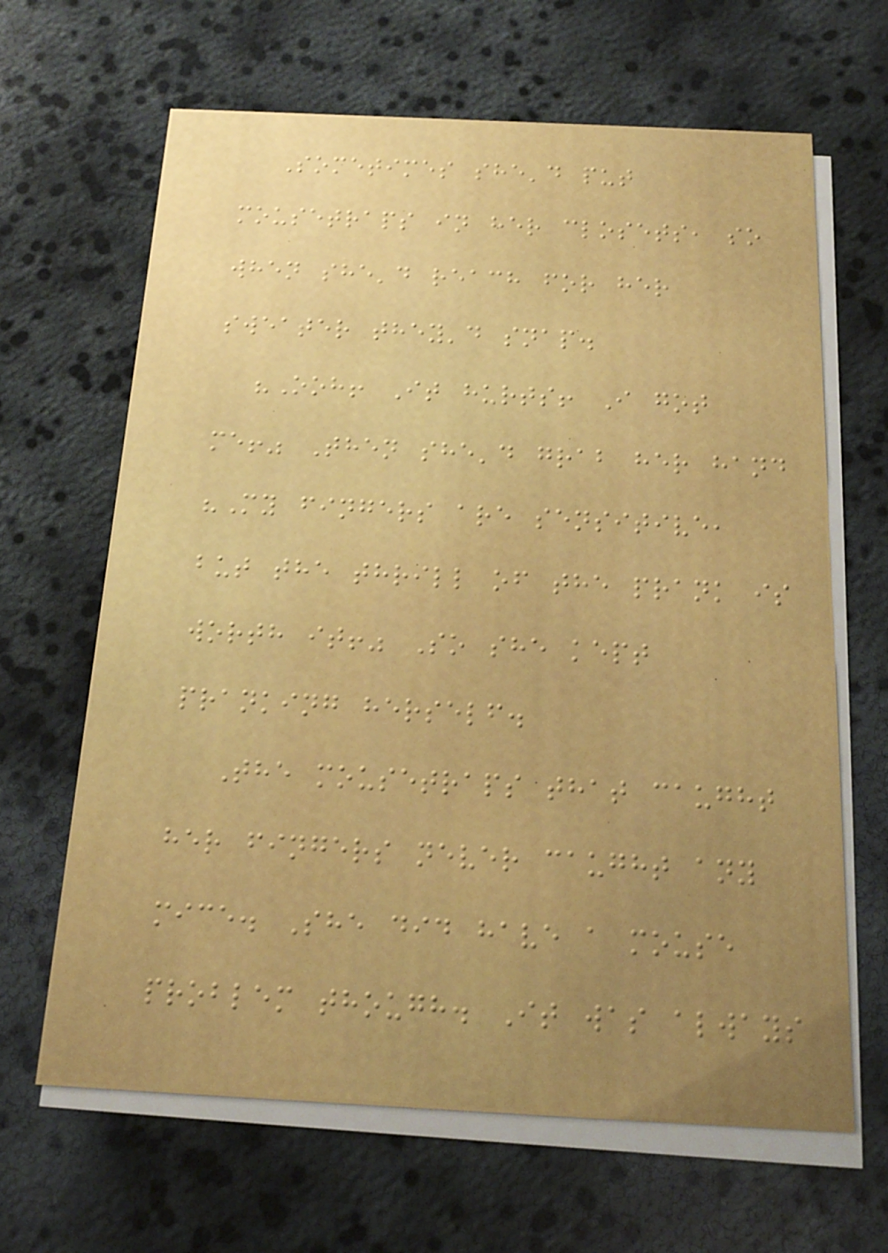Sometimes she'd put
mousetraps in her closets, so
when she'd reach for her
sweater they'd snap.
"Ooh! It hurts! I got
me!" Then she'd grab her hand
"My fingers are sensitive,
but the thrill of the prank is
worth it!" So she kept
pranking herself.
The mousetraps that caught
her fingers never caught any
mice. She did have a mouse
problem though. It was always
